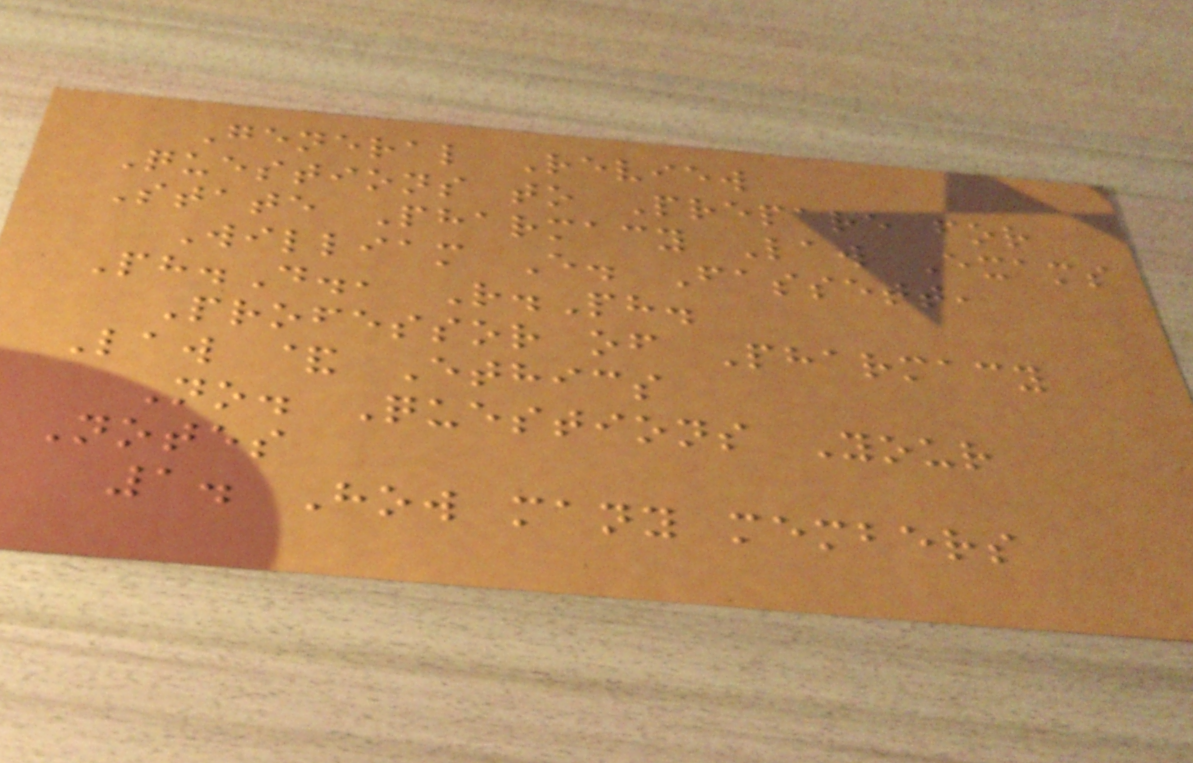General Review
Questions to Prepare for
State Pharmacy Law Exams
William E. Fassett,
Ph.D., R.Ph.
Professor of Pharmacy
Law & Ethics
No. Questions Your
Notes
1. How many members
